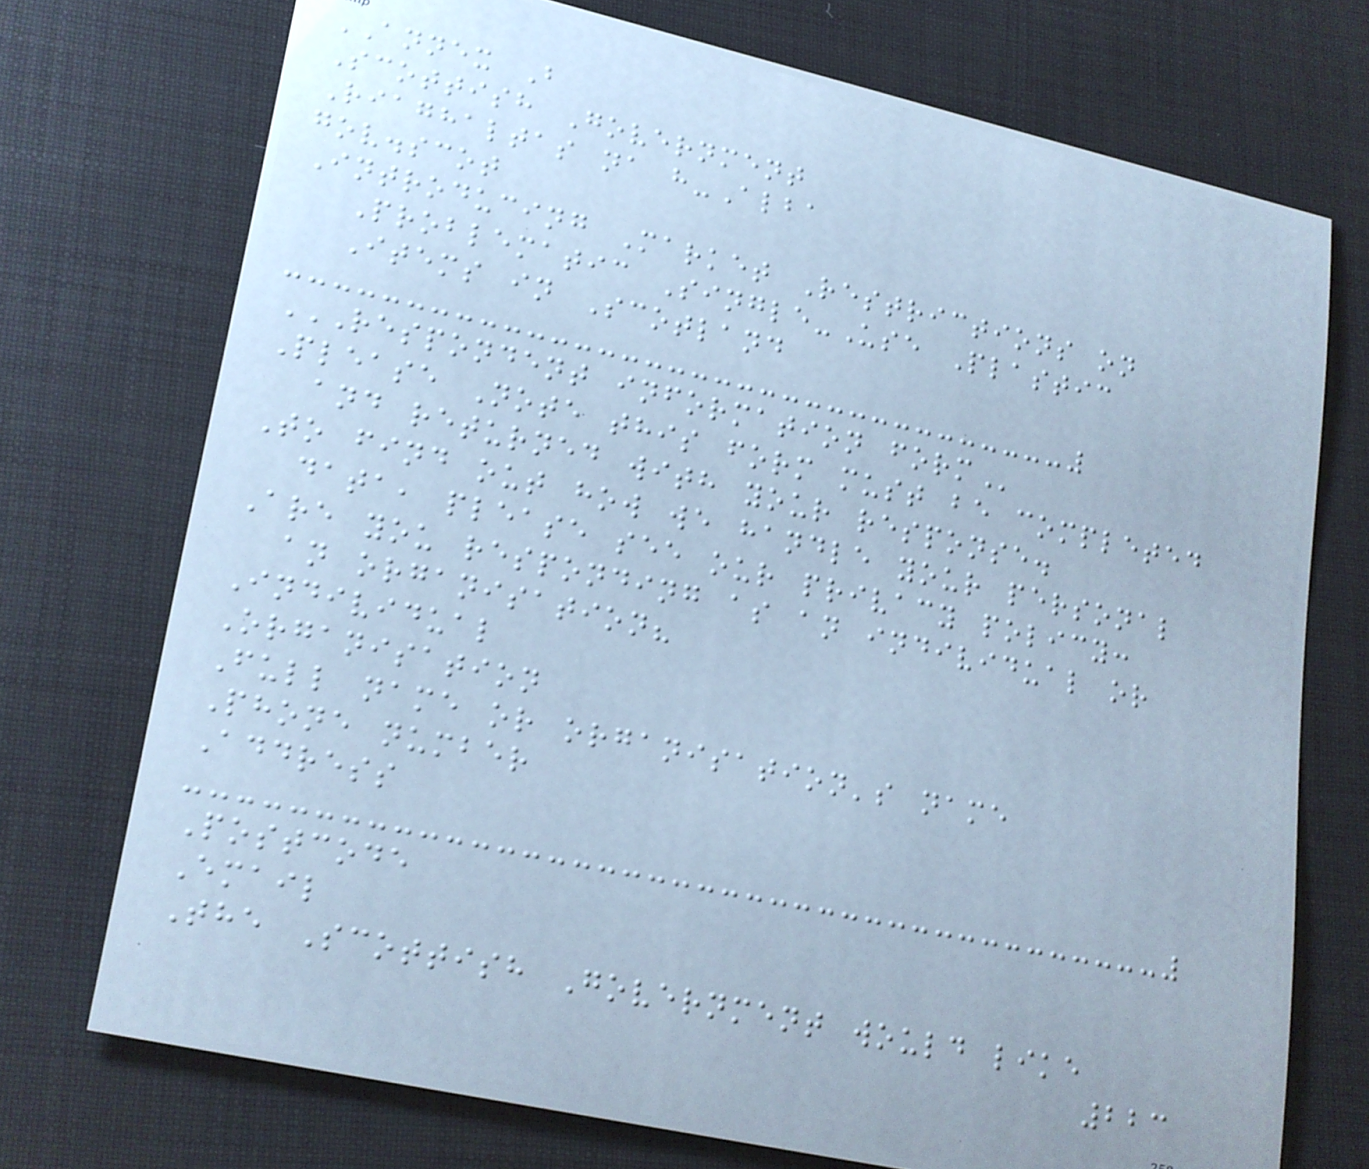ANNEX B
Scottish Government
Riaghaltas na h-Alba
gov.scot
Introducing Market Restrictions on
Problematic Single-Use Plastic
Items in Scotland
RESPONDENT INFORMATION FORM
Please Note this form must be completed
and returned with your response.
To find out how we handle your personal
data, please see our privacy policy:
Are you responding as an individual or
an organisation?
Individual
Organisation
Full name or organisation's name
Phone number
Address
Postcode
Email
The Scottish Government would like
223
